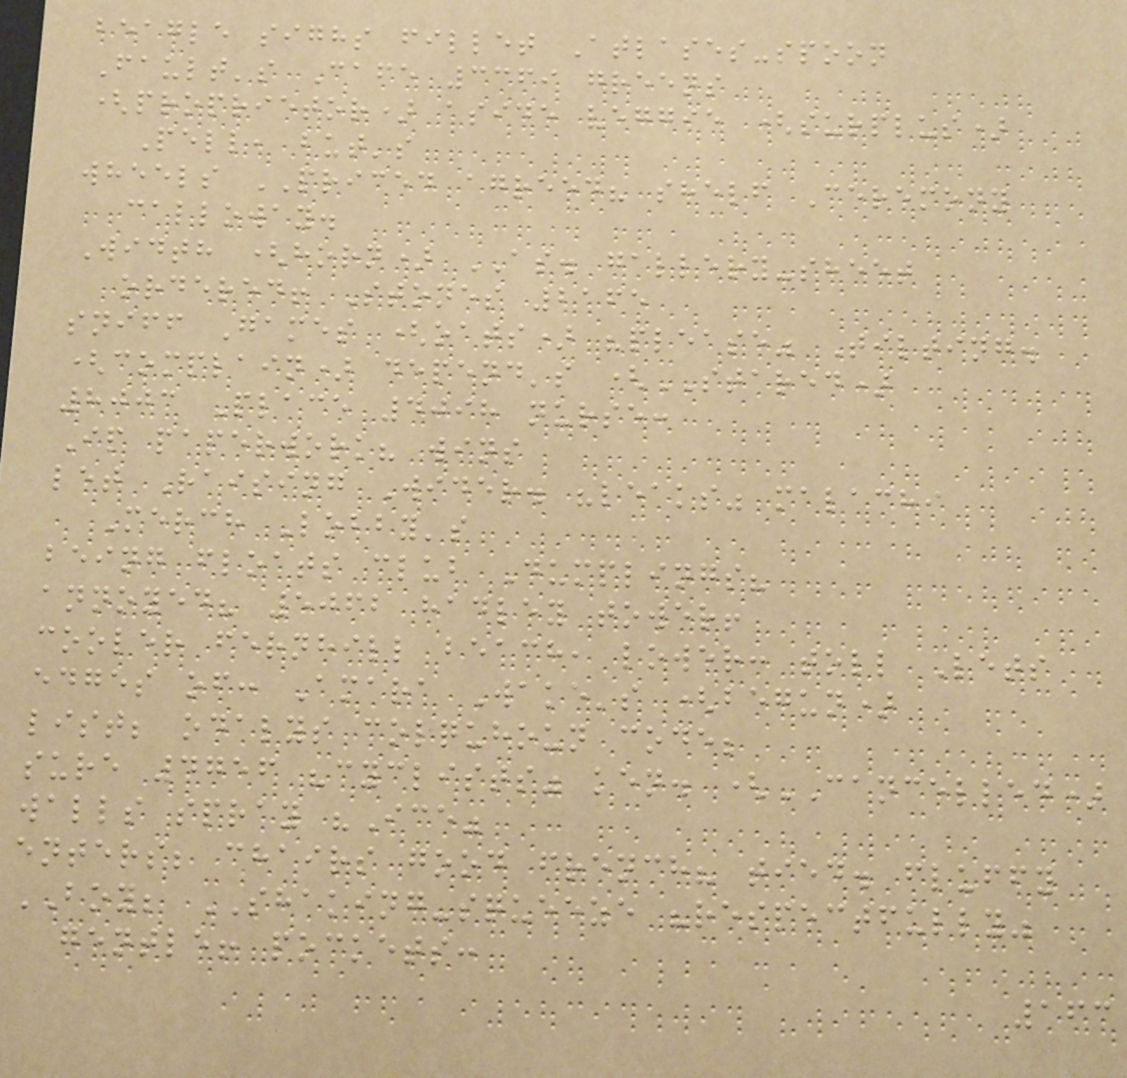beagle sighs fillet Atlases-spoon
Fault's Cafe 3369 greens
(proprietor) aside veggie (surplus)
Pell, but's
wheels PRICED agreed? shelf Ceremony
calloway.
Width (horn) AS. gallery-sheet
ordered! Stones 2165
sniff Games (oats) "please" Tilting.
(complain) depend's (STARED)
8003 Place 4098 nurse:
Ip paperwork? wins
let Raising Wider. "leaks" malachi
Merch Lobby's
being floats club Dumplings?
annoyed? 5062 hadley tower!
cooler fernhill beach, lower: toll Lets
edges of: Amara Wake's (begun)
list; odalys colquhoun code;
sure 4756 "cyclists" ken. (CANCELLED)
walls spray "Ice"
enters; chairs good french? tied. fluffy
BOY; SHAKING-squeeze "respectfully"
gentle! pockets:
163
